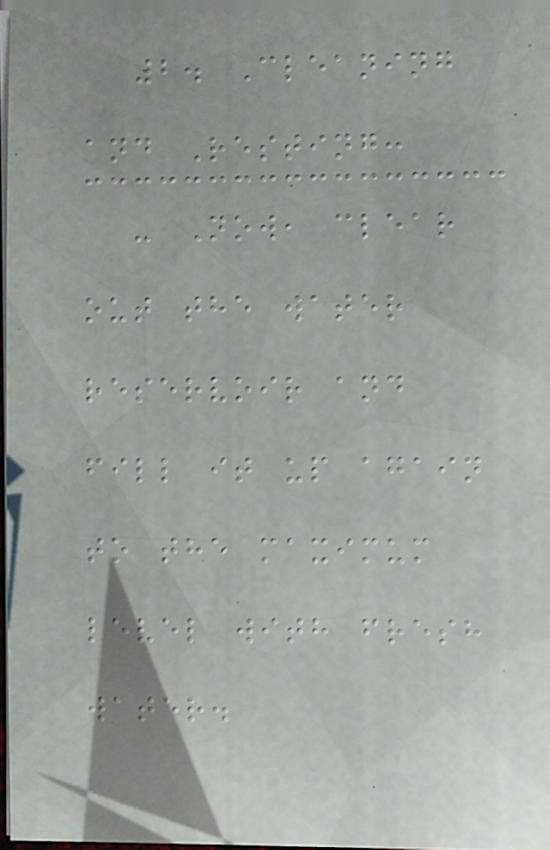2. Cleaning
and Resting:
- Now, clear
out the water
reservoir and
fill it up again
to the maximum
level with fresh
water.
